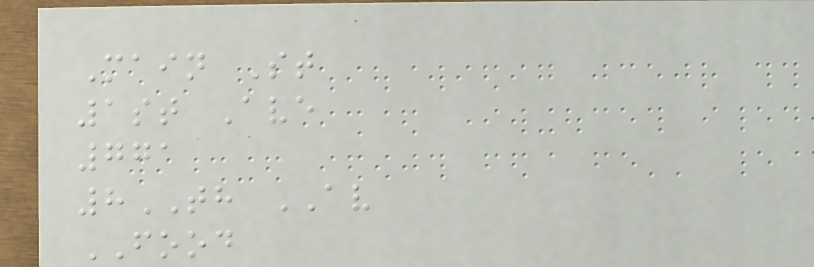Main St
1st Ave
771
8TH AV
FOOD
